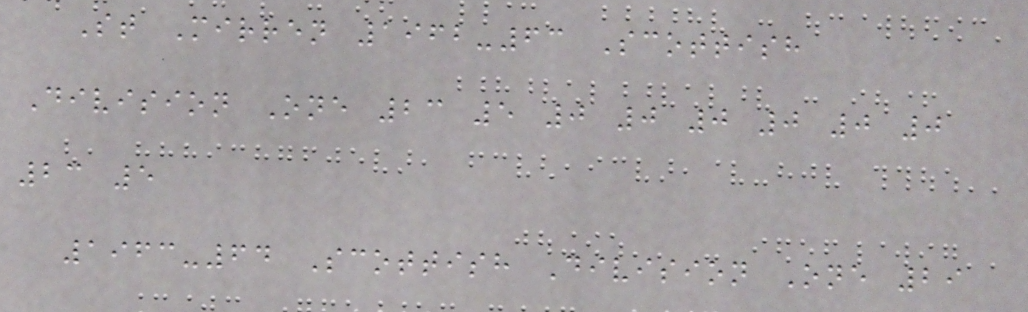St Mirren 1962-63 Scottish
Division One 23 5 0 0 0 0 0 0
23 5
1963-64 Scottish Division One 29
